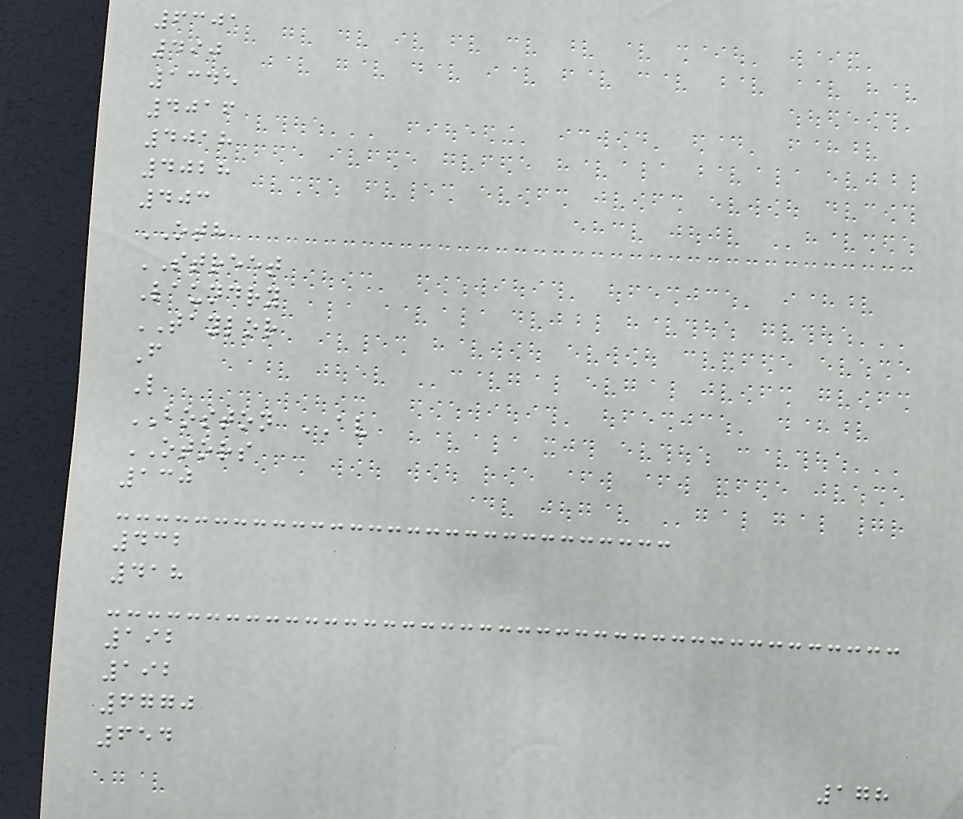6301
490
1345
4016
4018
4028
403
OTH
STREET
Laundry
TAYLOR
F
L
BOSTON AV
OTORS
130
432
418
192
192
6770
654
178
